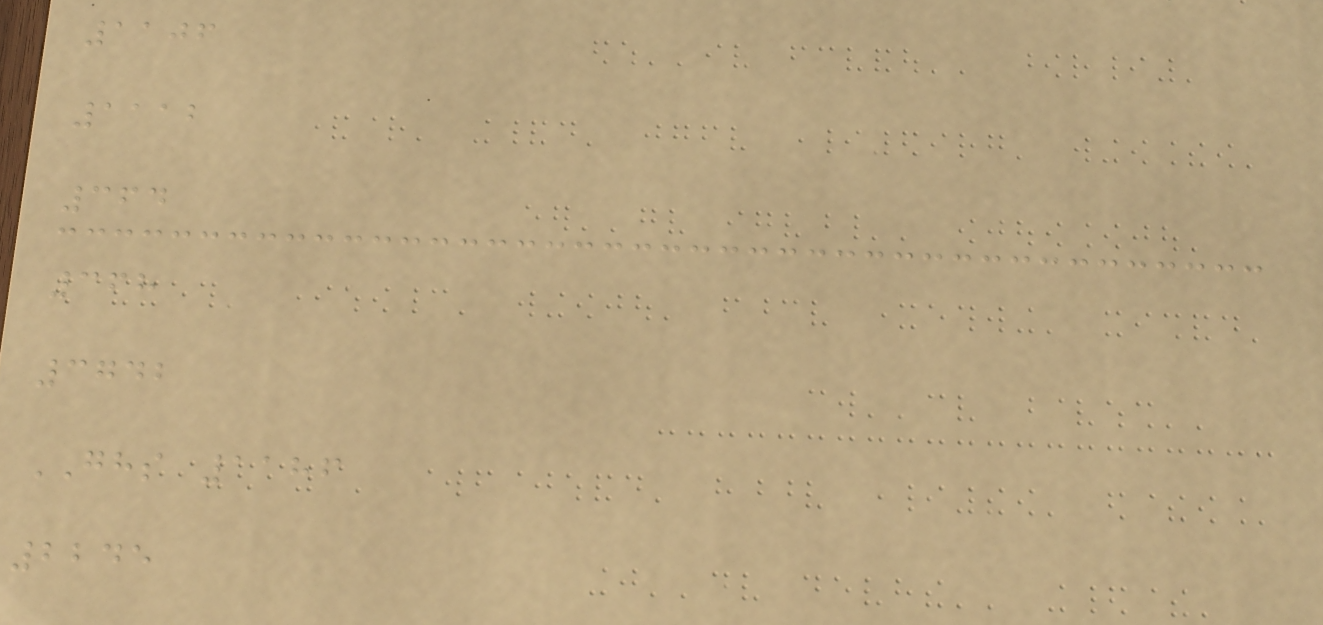1106
1112
364
368
3742
GHS 1186
2245
